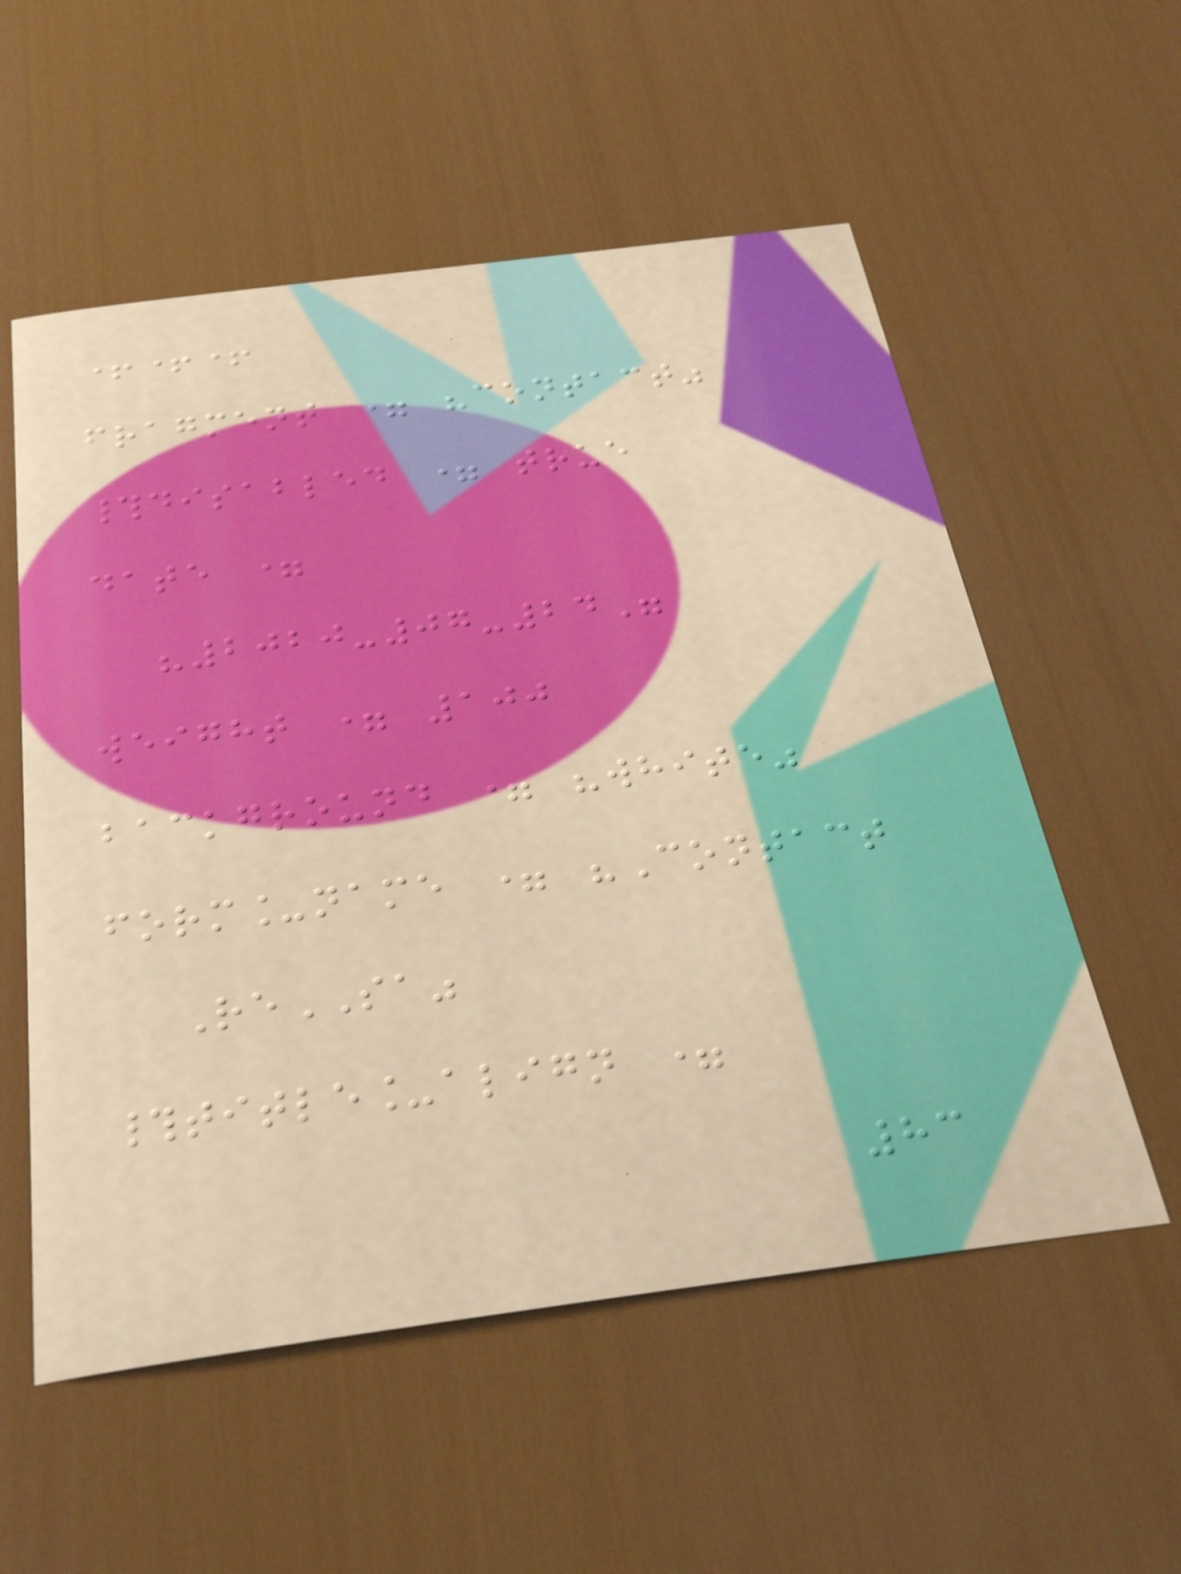+++
fragment = "contact"
#disabled = true
date =
"2020-07-24"
weight = 100
background = "white"
form_name = "Contact
ReSA"
#title_align =
83
